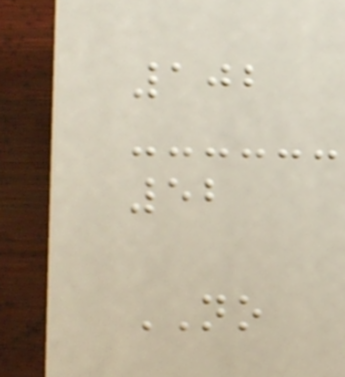102
52
NO
